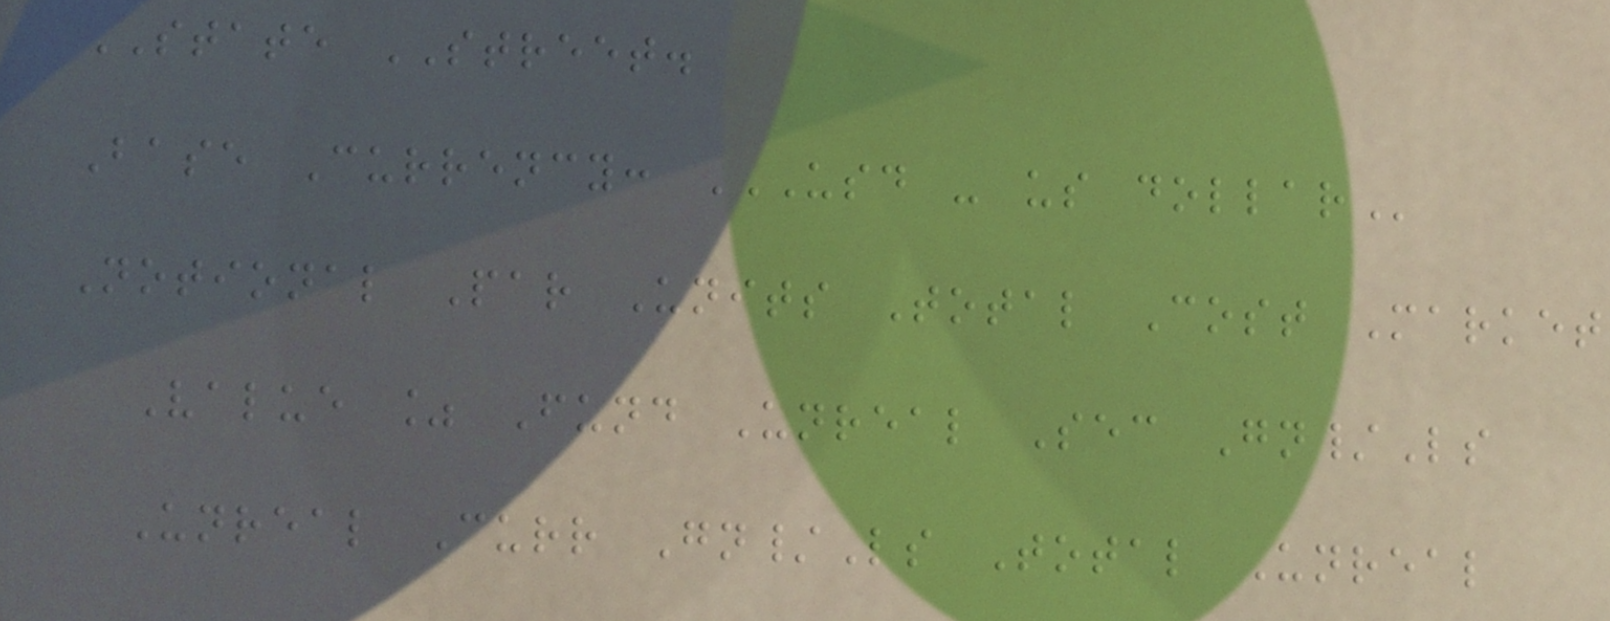STATE STREET.
Base Currency: USD - US DOLLAR
Notional Par Units Total Cost Market
Value % Fund Unreal Sec Gn/Ls
Unreal Curr Gn/Ls Total Unreal
